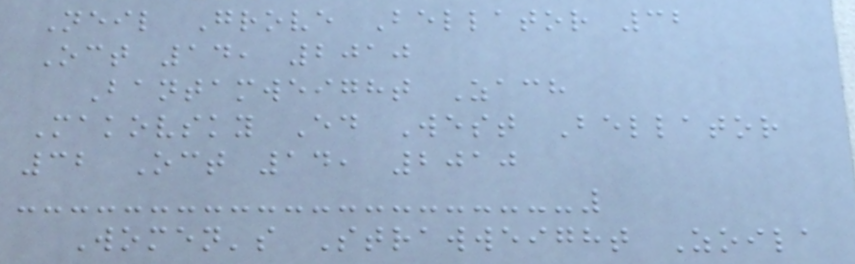Neil Grove Bellator 32
Oct 14, 2010
Bantamweight Zach
Makovsky Ed West Bellator
32 Oct 14, 2010
Women's Strawweight Zoila
